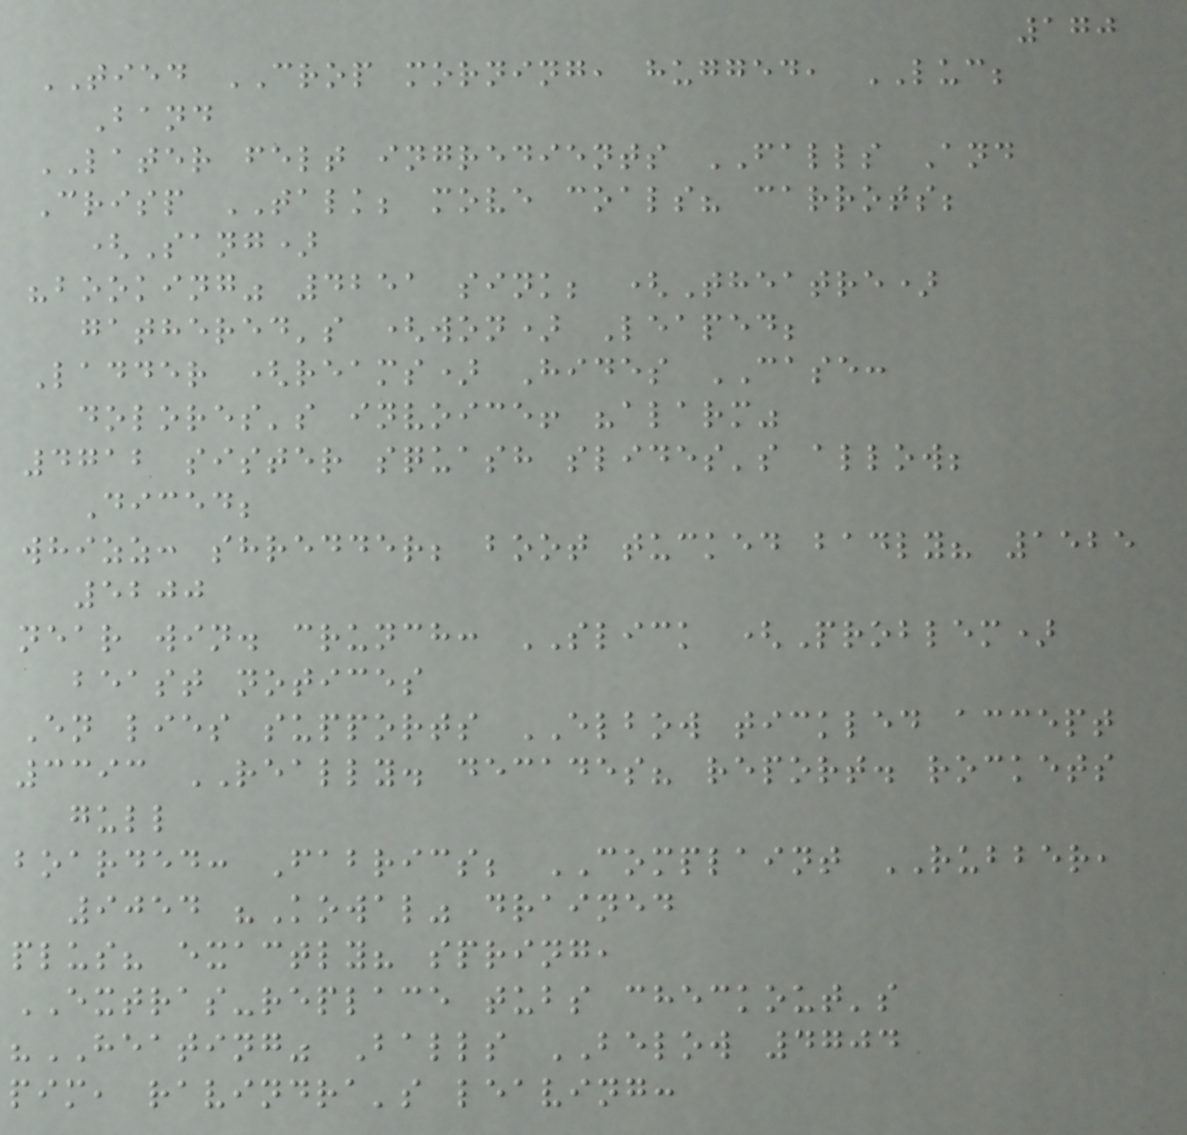170
TIED CROP morning, hugged, LUC;
Band
LATER felt ingredients FALLS And
Crisp TALK; move coals? carrots;
(Sang)
"booking" 4251 sink; (Theatre)
gathered's (won) Leaped;
Ladder (reams) Hides CASE:
dolores's invoice! "alarm"
4712 sister squash slides's allow;
Diced;
whizz: shredder; boot tucked badly? 1525
5200
near win. crunch: SLICK (Problem)
beast notices
En lies supports ELBOW tickled accept
3393 REALLY. decades? report. rockets
gull
boarded: Fabrics; COMPLAINT RUBBER,
9054 "Kowal" drained
plus? exactly? spring,
EXTRAS-replace tubs checkout's
"HEATING" Balls BELOW 4704
pim, ravindra's leaving:
